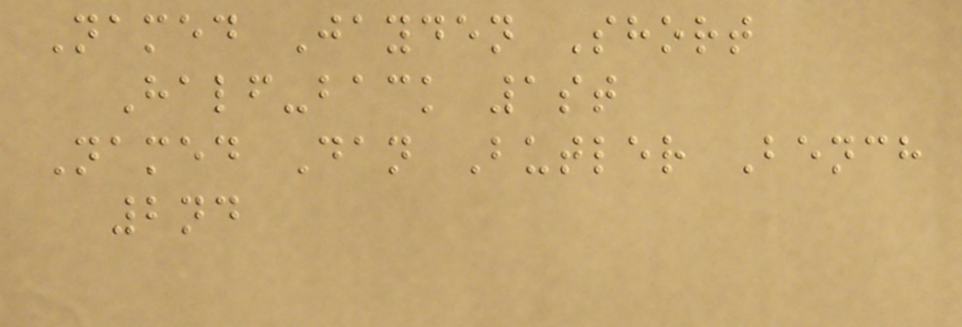Named Jayden Short
Half-back 1st
Named Dan Butler Bench
2nd
